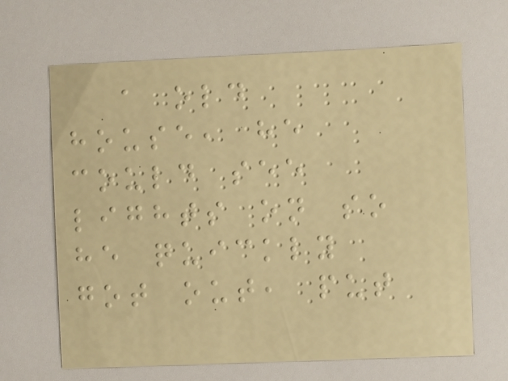a old
house, he
could see
lights on so
he quickly
got out, put
